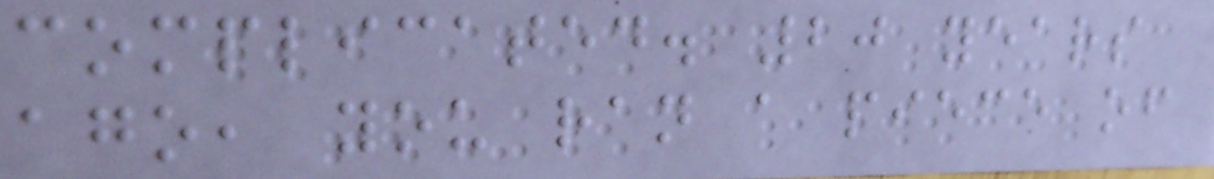complicated. 20 years
ago, you ran a piece of
